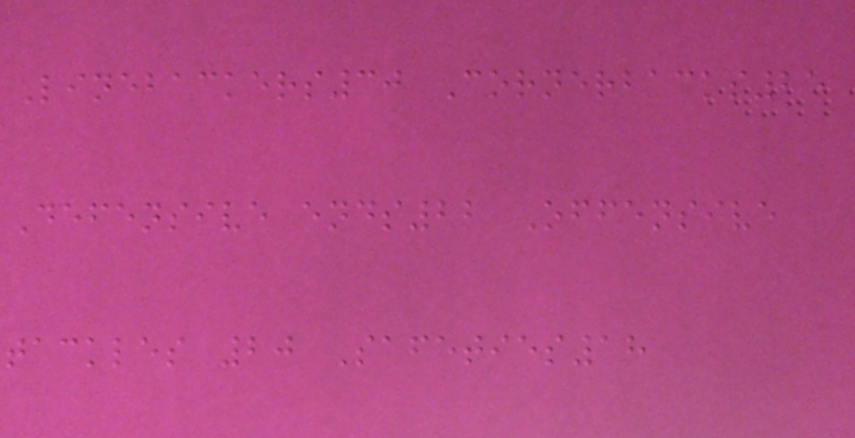Linebackers30 Cornerbacks25
Defensive ends22 Offensive
tackles 20 Safeties18
